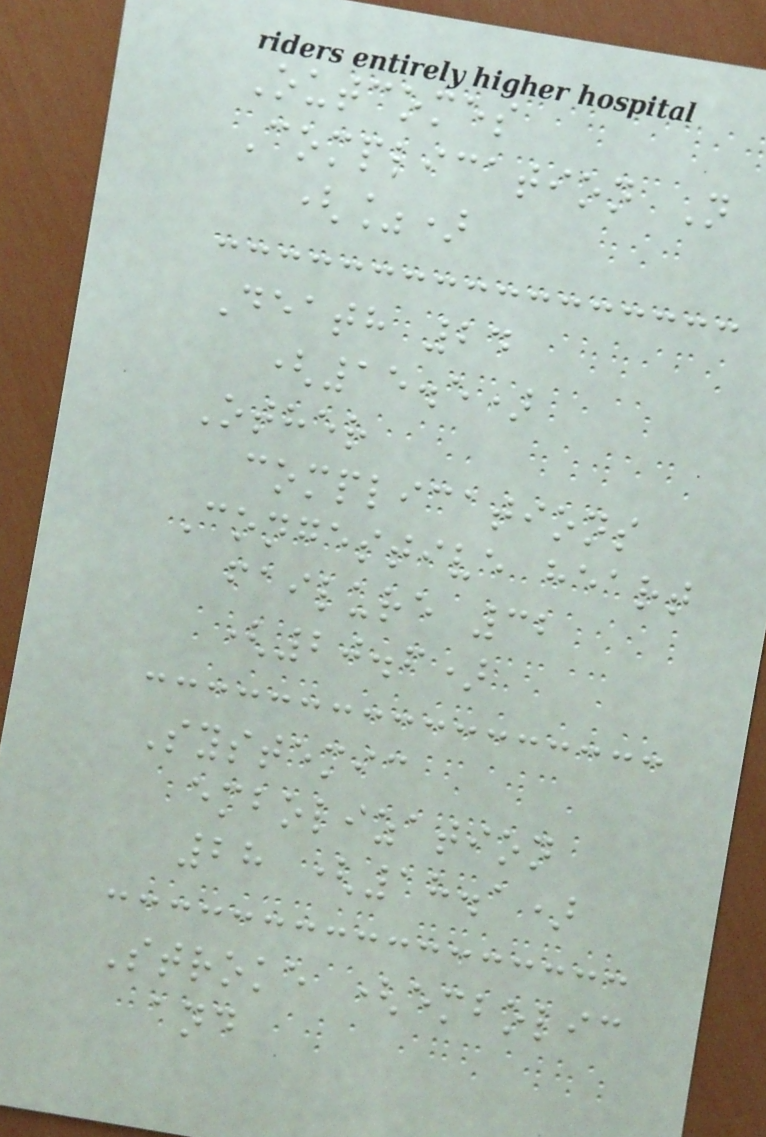Outcomes
Complication N
(%)
Death 24
(15.5)
Other
complications
Congestive heart
failure 32
(20.6)
Systemic
embolization
28 (18.1)
Stroke (embolic
and
